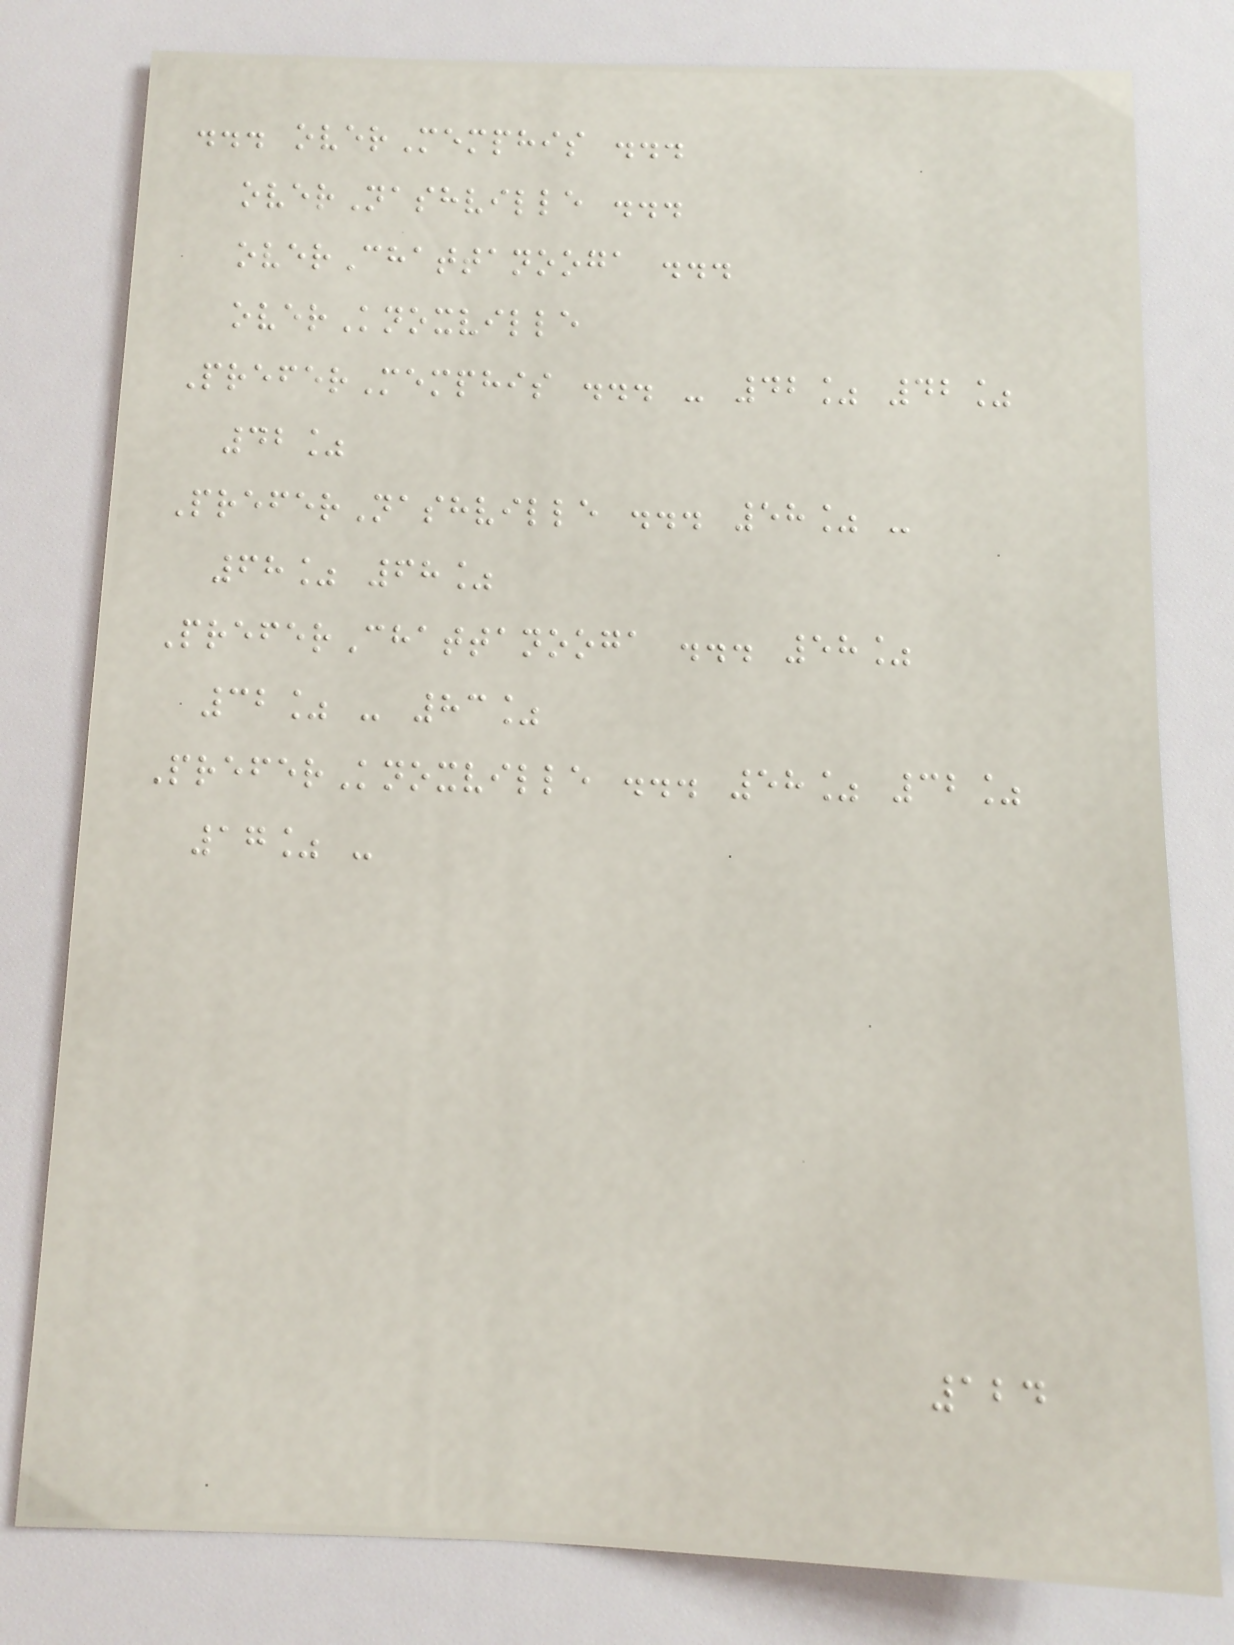... overMemphis ...
overNashville ...
overChattanooga ...
overKnoxville
PreferMemphis ... - 42% 42%
42%
PreferNashville ... 58% -
68% 68%
PreferChattanooga ... 58%
32% - 83%
PreferKnoxville ... 58% 32%
17% -
124
